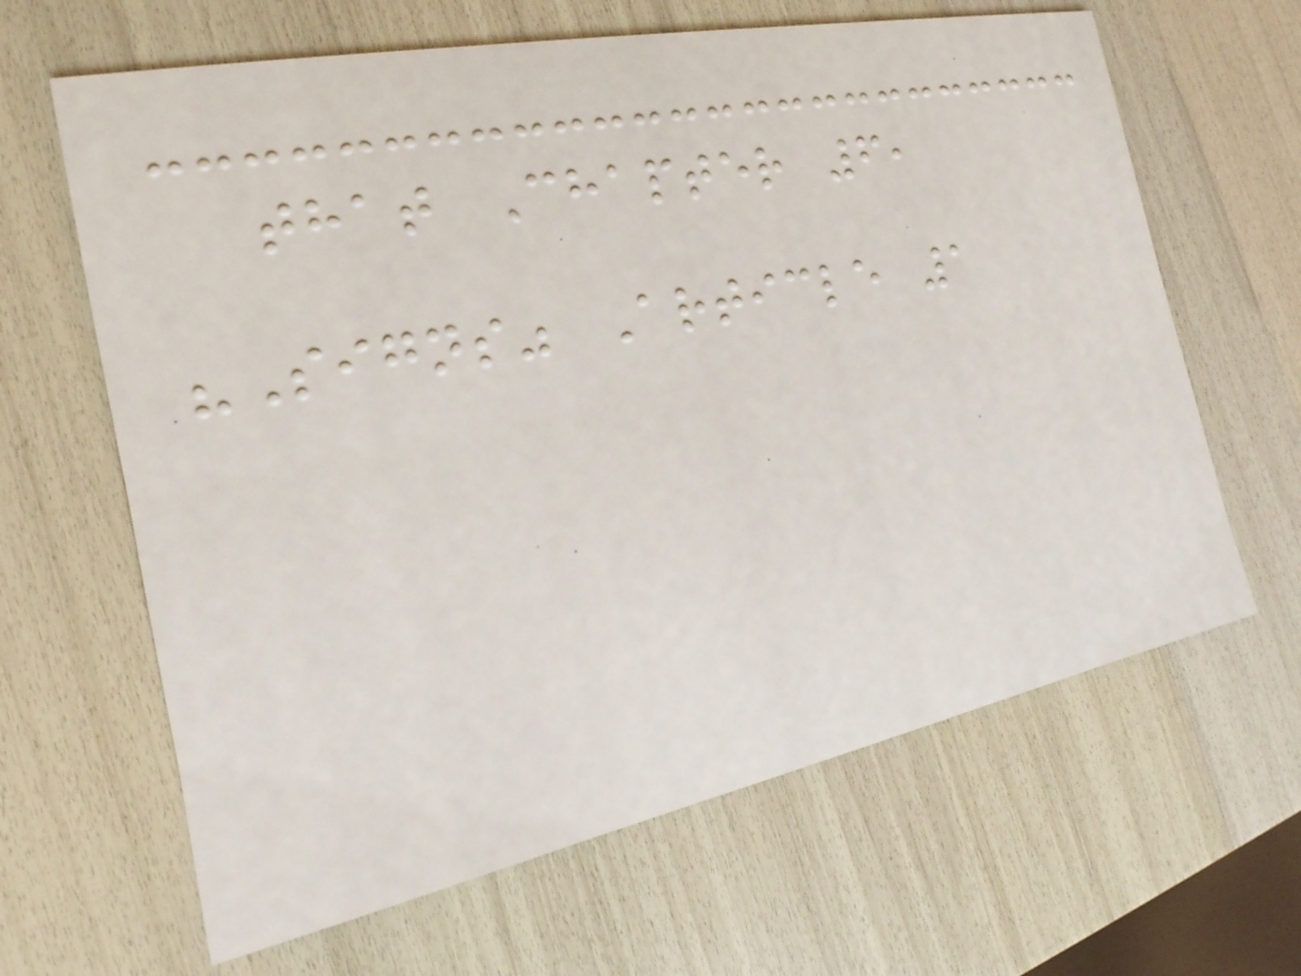that Chapter 6,
"Signs" Article 1
